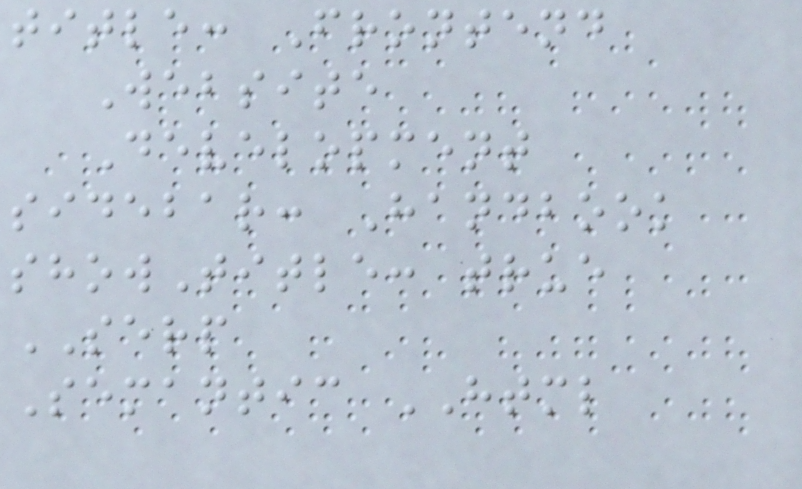title: Frontend
Website
Development
sidebar: Handbook
showTitle: true
SERP
Semantic HTML
